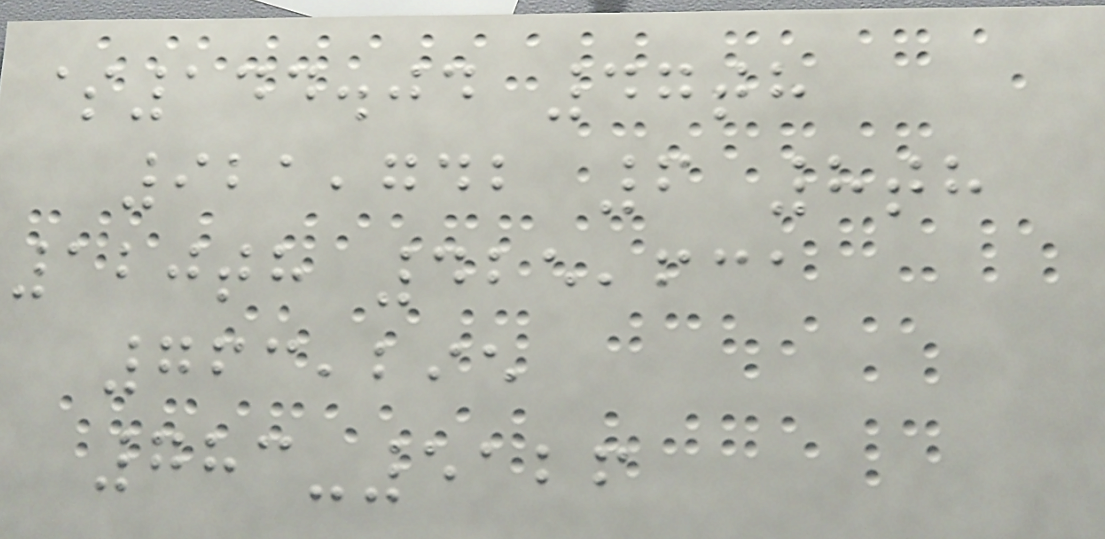$144.04 47th
921,742 6 8th
120th 425,631
763,295
783-5126
